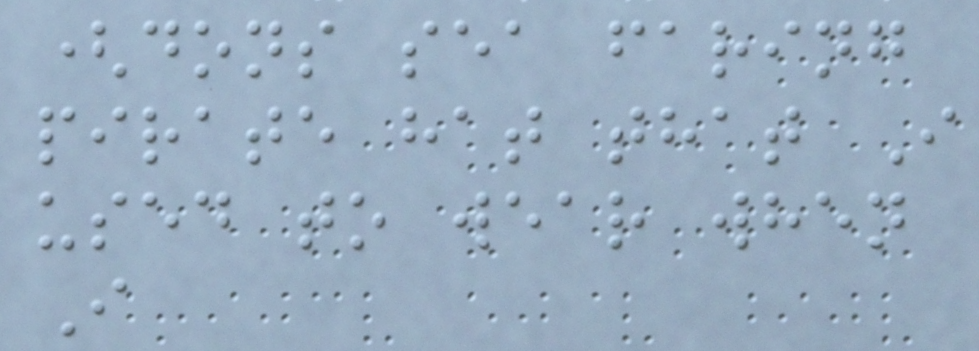(dons sea faring
pirate hat that I
used to wear when
I
